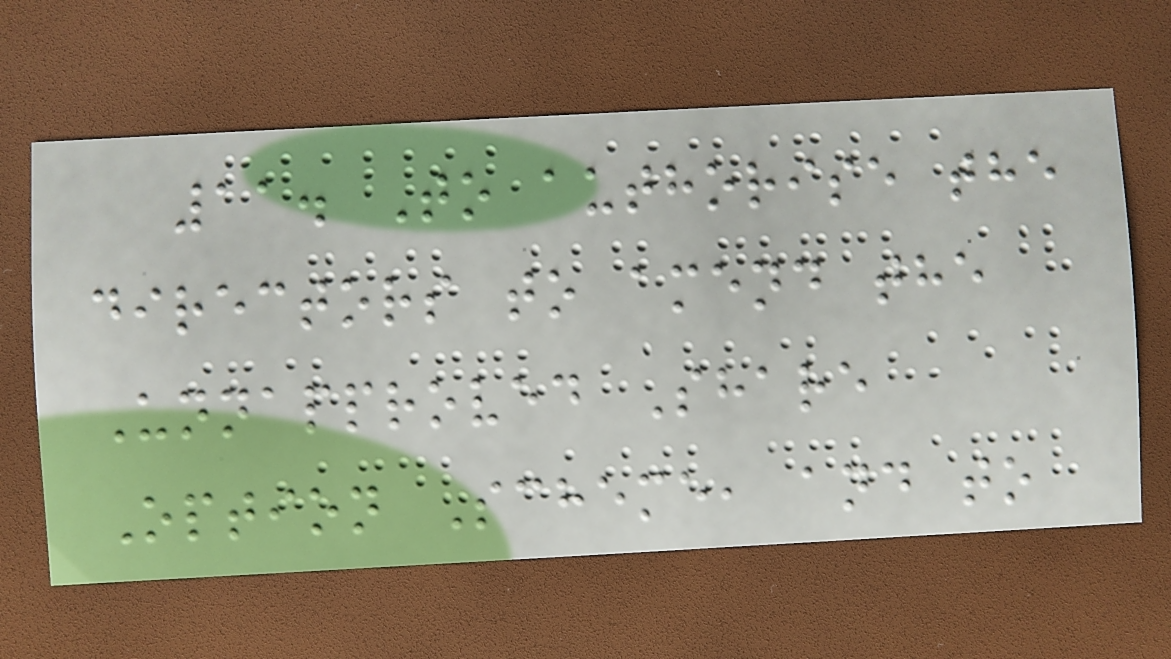11. To authorise the
directors to amend the
Unnapproved Share
Option Scheme, and to
